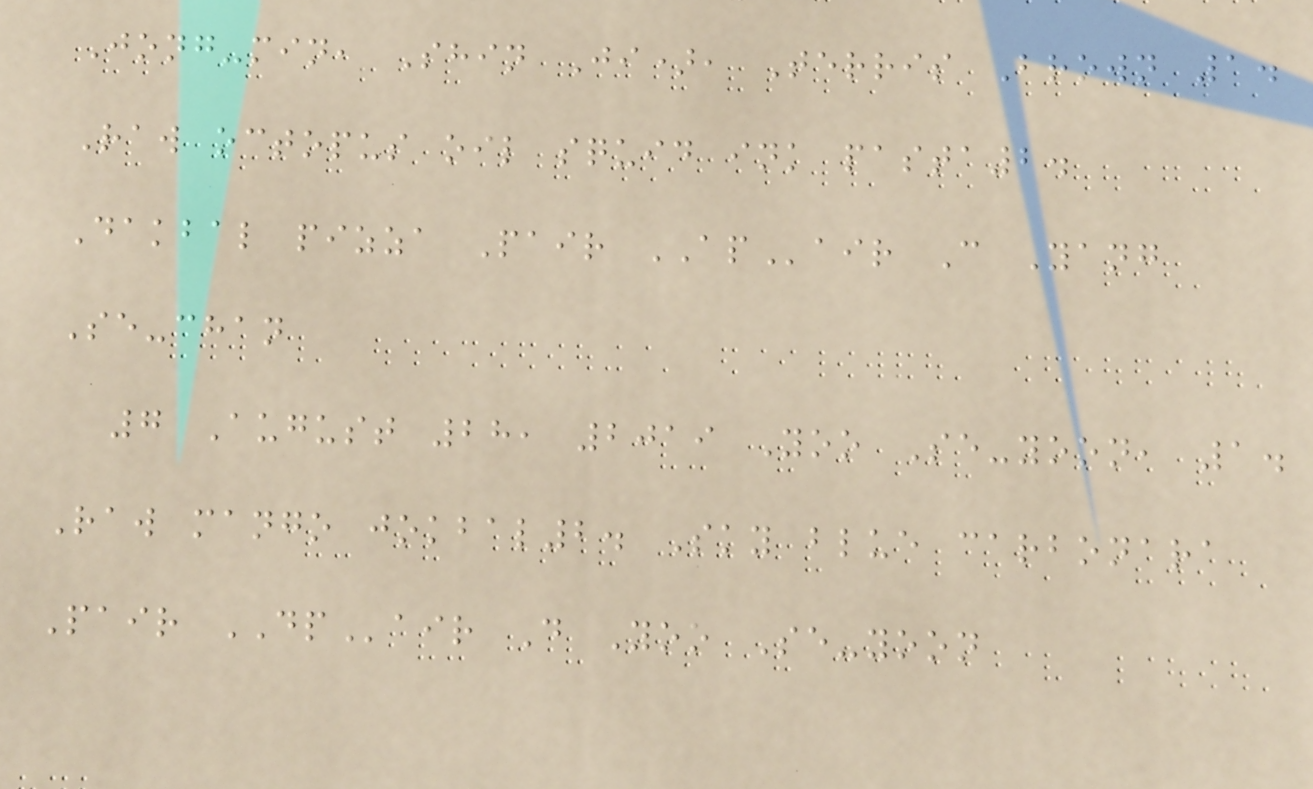Jong-min, Shin Ji), Terris Brown 1.
Raw octopus oil squid ink pasta2.
Dakbal pizza Pair APair C Yang
Se-chan
7 August 28, 2019 Yoo Se-yoon, 1.
Raw mango jokbal2. Sky blue carbonara
Pair DPair D Yoo Se-yoon
